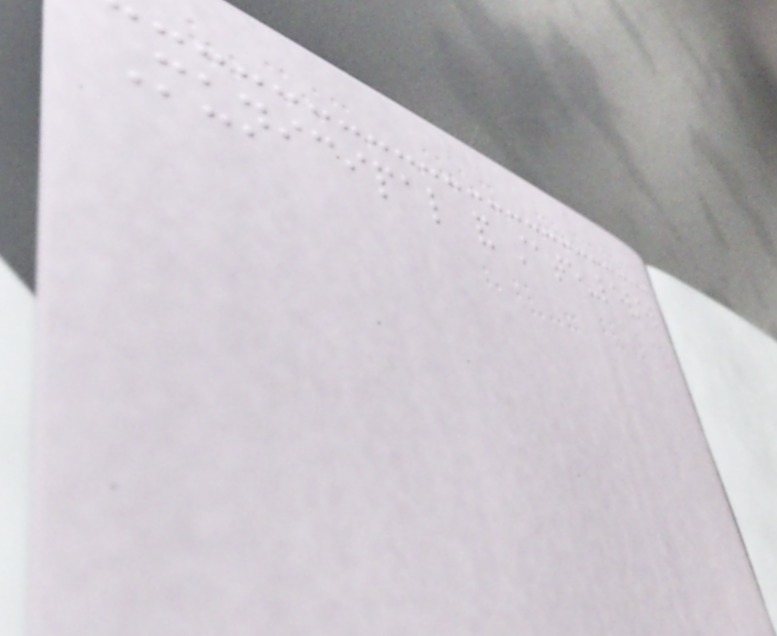Municipal and state-level
